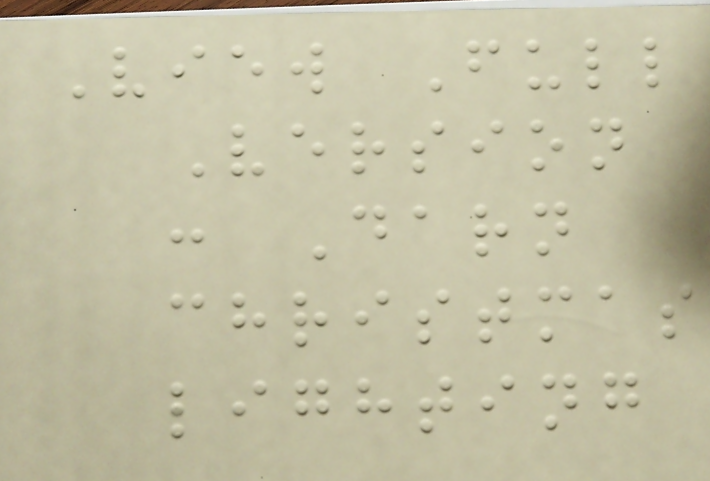View Full
Version
: Darn
christmas
lighting
